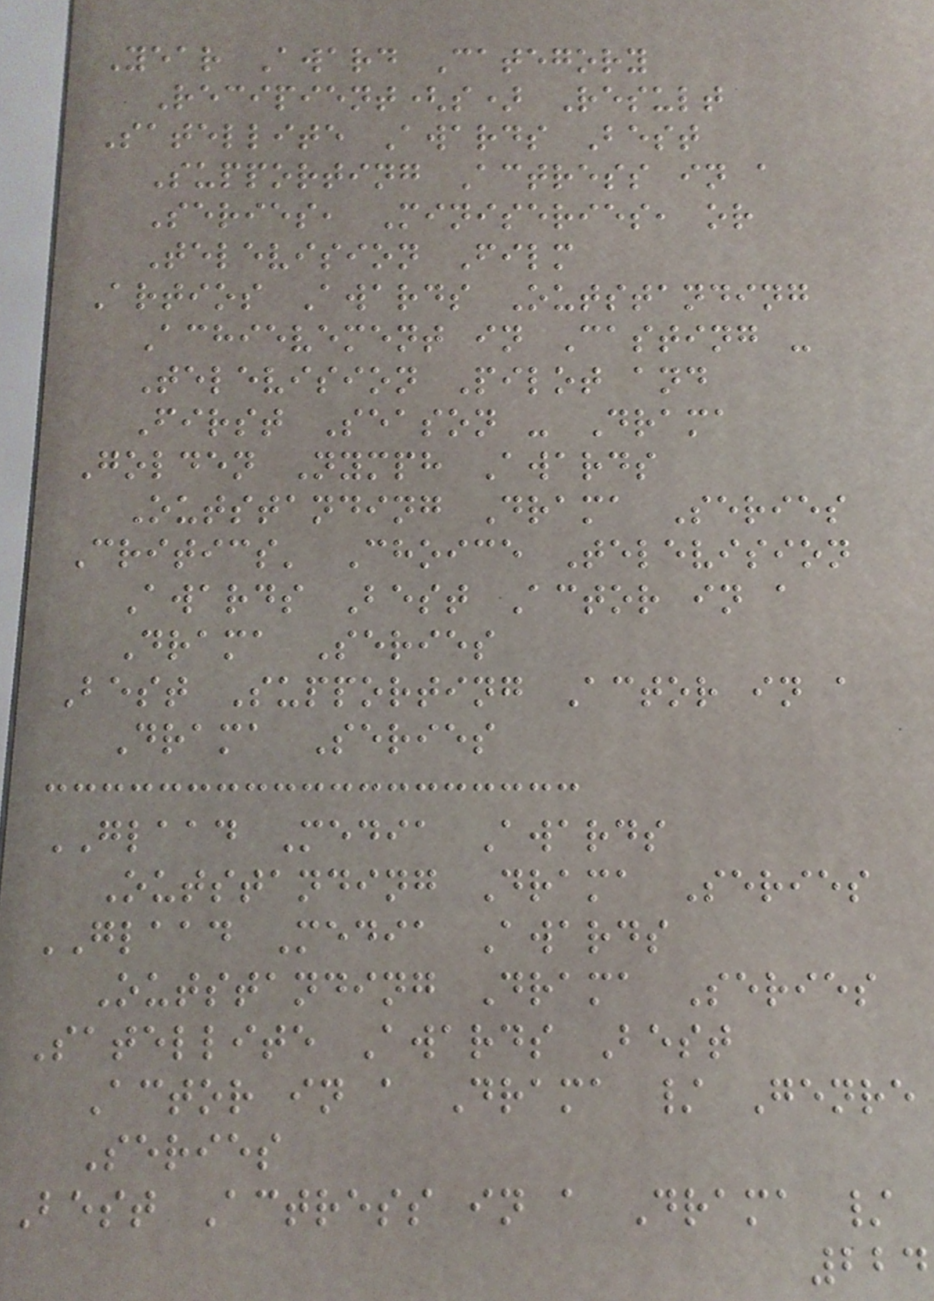Year Award Category
Recipient(s) Result
Satellite Awards Best
Supporting Actress in a
Series, Miniseries, or
Television Film
Artios Awards Outstanding
Achievement in Casting -
Television Pilot and
First Season - Drama
Golden Nymph Awards
Outstanding Drama Series
Critics' Choice Television
Awards Best Actor in a
Drama Series
Best Supporting Actor in a
Drama Series
GLAAD Media Awards
Outstanding Drama Series
GLAAD Media Awards
Outstanding Drama Series
Satellite Awards Best
Actor in a Drama / Genre
Series
Best Actress in a Drama /
224
